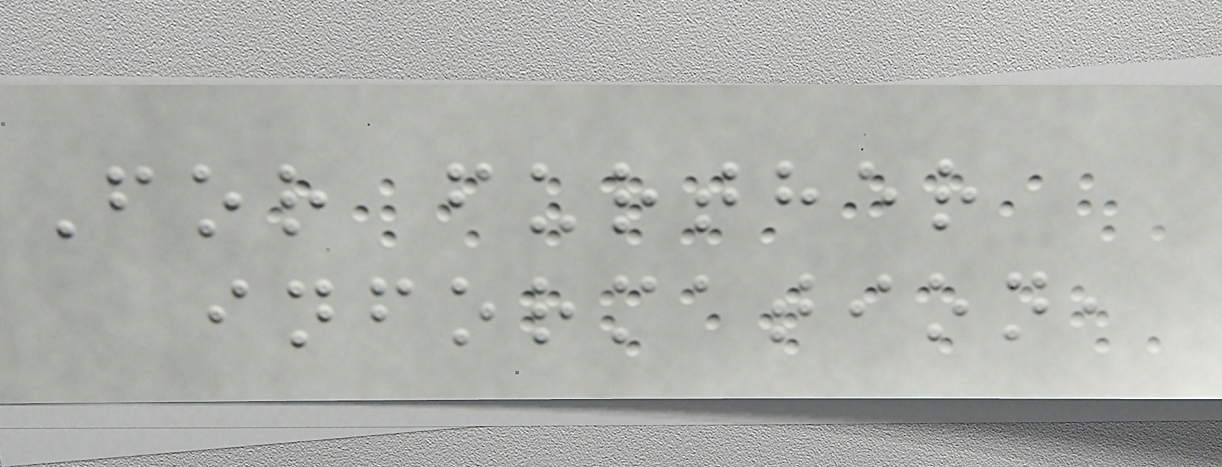For further
information,
